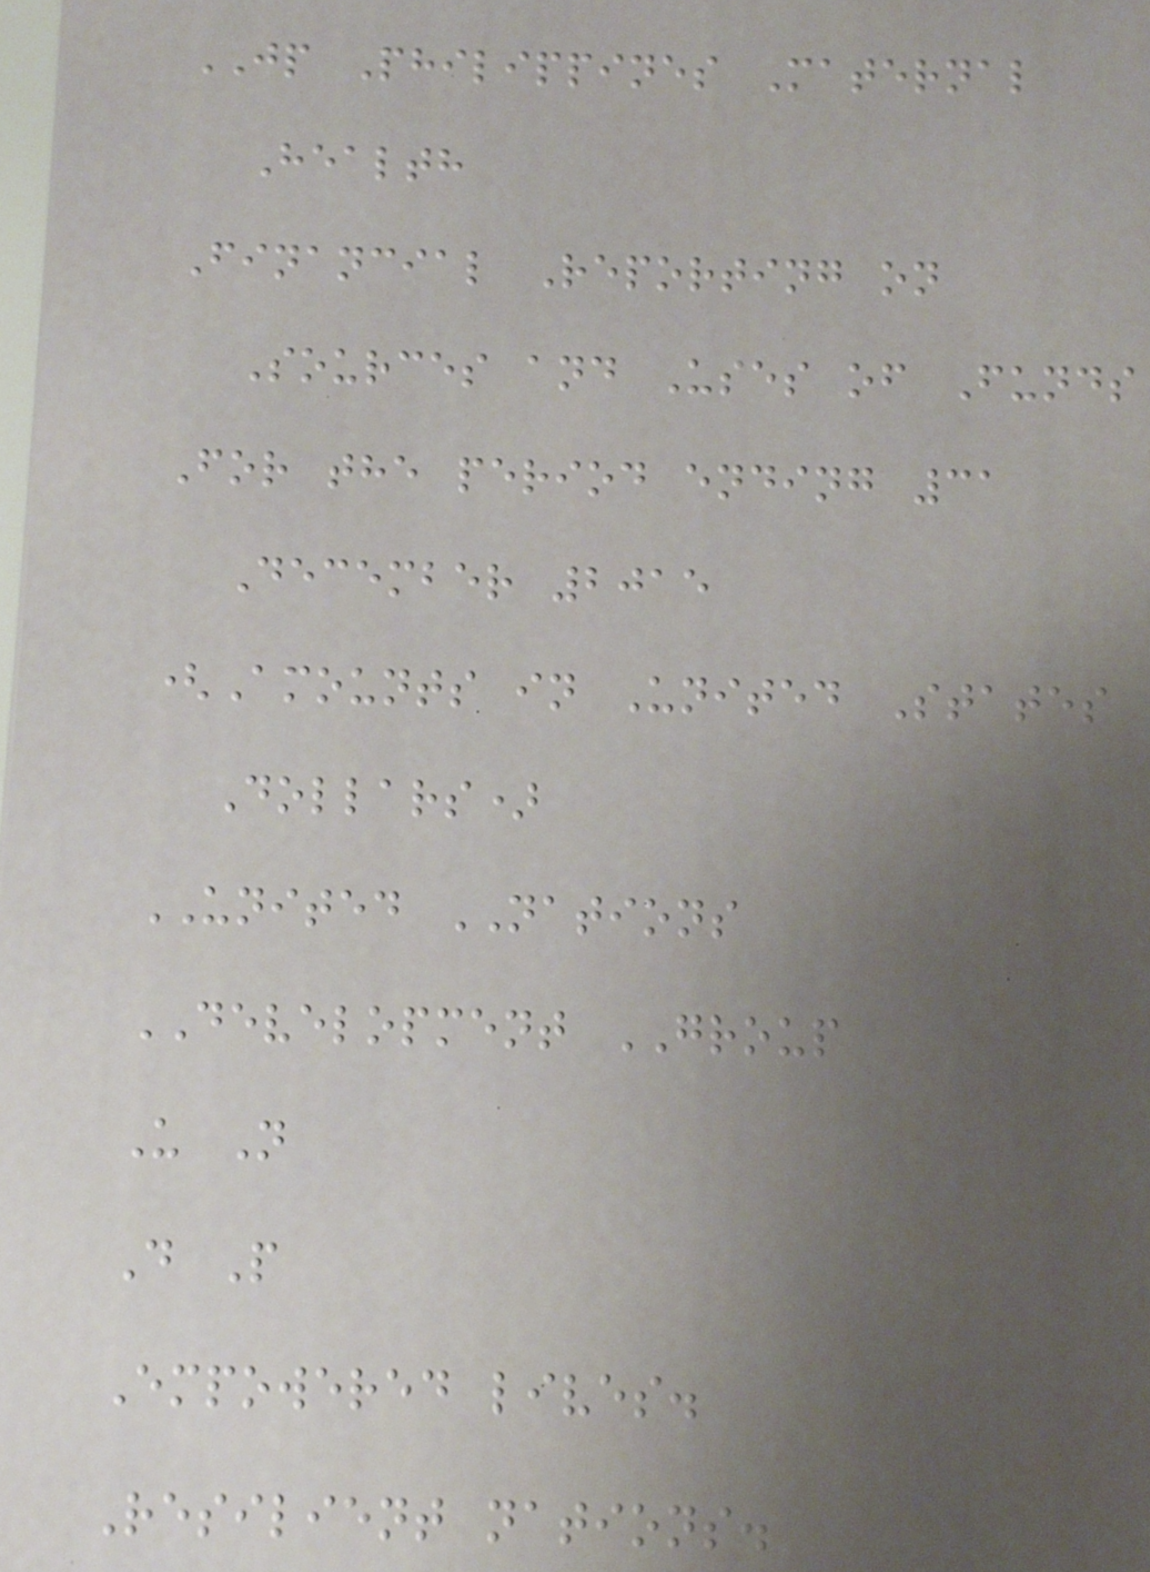JP Philippines Maternal
Health
Financial Reporting on
Sources and Uses of Funds
For the period ending 31
December 2015
(Amounts in United States
Dollars)
UNITED NATIONS
DEVELOPMENT GROUP
U N
D P
Empowered lives.
Resilient nations.
